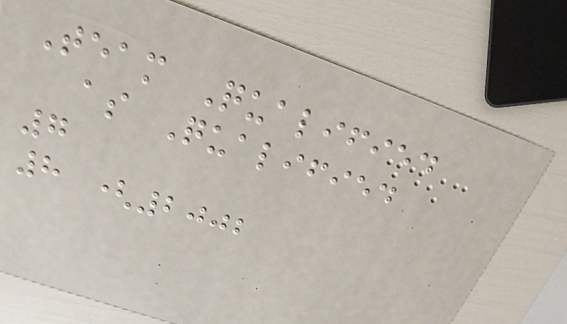Team Qualified
as Qualified
7
8 (2002
